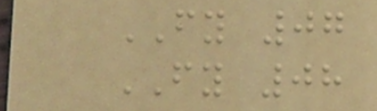FY 07
FY 08
